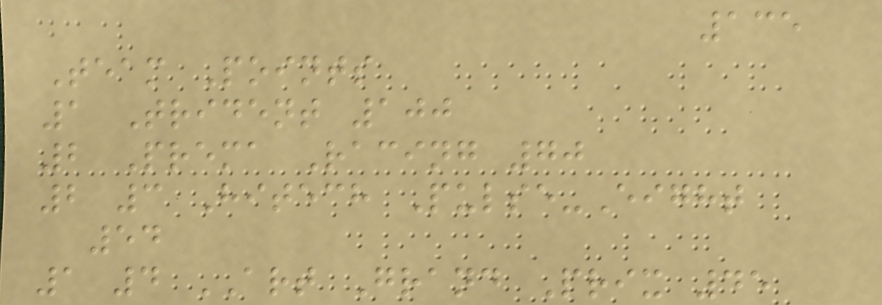135
Team Points
1 Trident 100
2 Prema Racing 70
2 3 Hitech Pulse-Eight
54
1 4 ART Grand Prix 45
